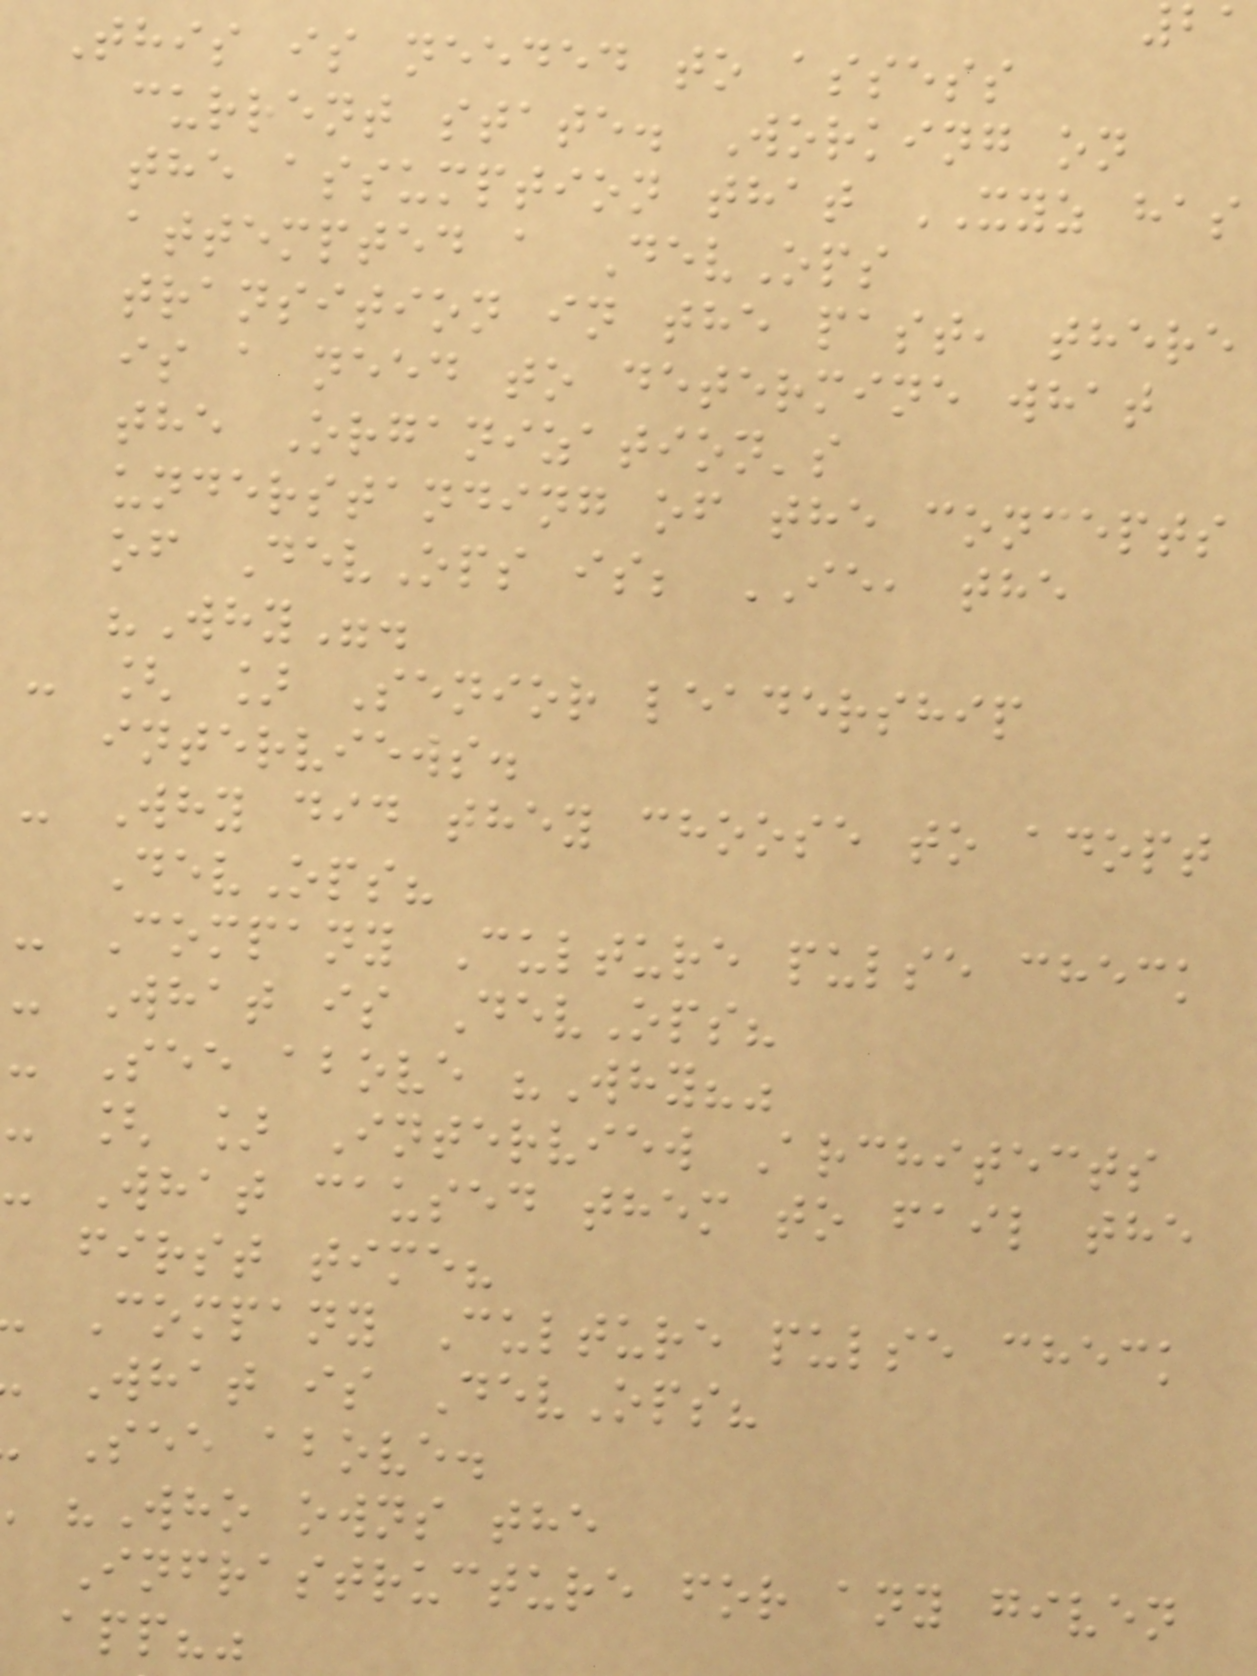21
This is needed to assess
current state. Working on
the assumption that XYZ has
attempted a DevOps
transition in the past, there
is a need to determine what
the Organization's
understanding of the concepts
of DevOps is; IE, the
"Why".
- [ ] Senior leadership
interviews.
- Why did they choose to adopt
DevOps?
- Company Culture pulse check
- What is DevOps?
- See above "Why?"
- [ ] Interview Architects
- What caused them to fail the
first time?
Company Culture pulse check
What is DevOps?
See above.
"Who owns the
Infrastructure for any given
app?"
